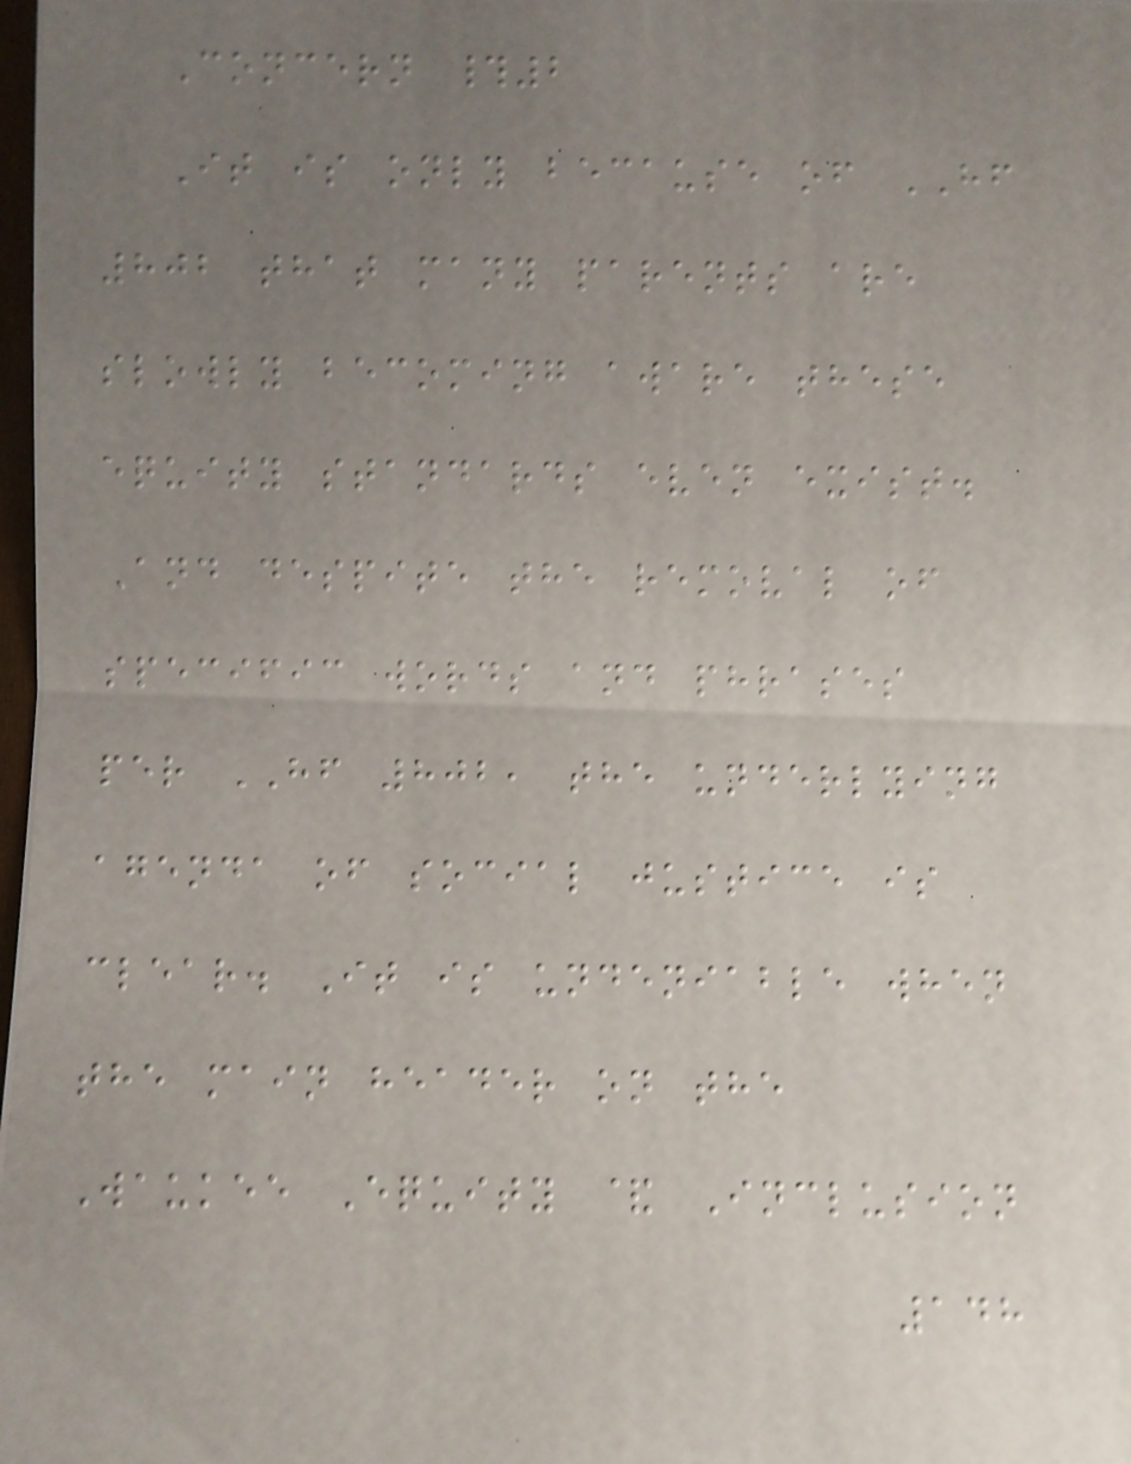Concern #2
It is only because of HF
802 that many parents are
slowly becoming aware these
equity standards even exist.
And despite the removal of
specific words and phrases
per HF 802, the underlying
agenda of social justice is
clear. It is undeniable when
the main header on the
Waukee Equity & Inclusion
148
